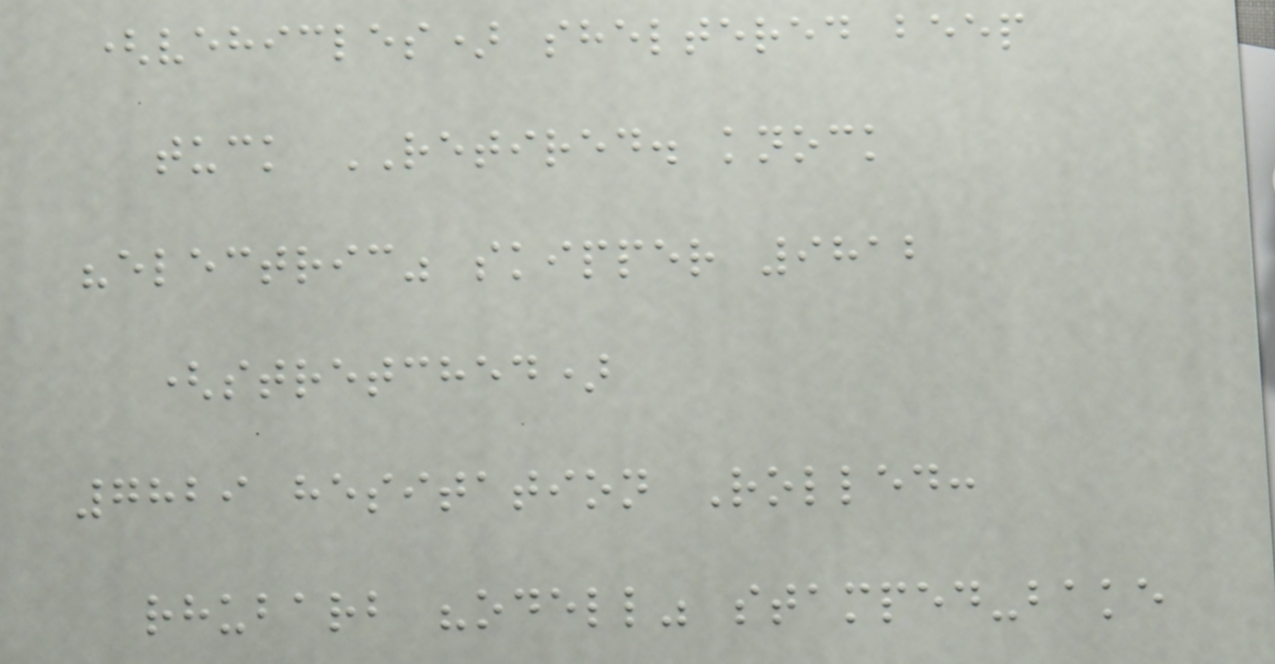(vehicles) sheltered beep
tuck RETIRED. knock
"electric" skipper 9812
(stretched)
7829 hesitation Rolled:
rhubarb "odell" stamped-bake
